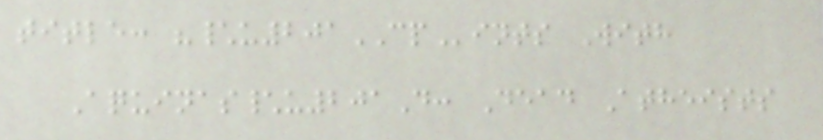title: "\u201CPints With
Aquinas\u201D: Dead Atheists
